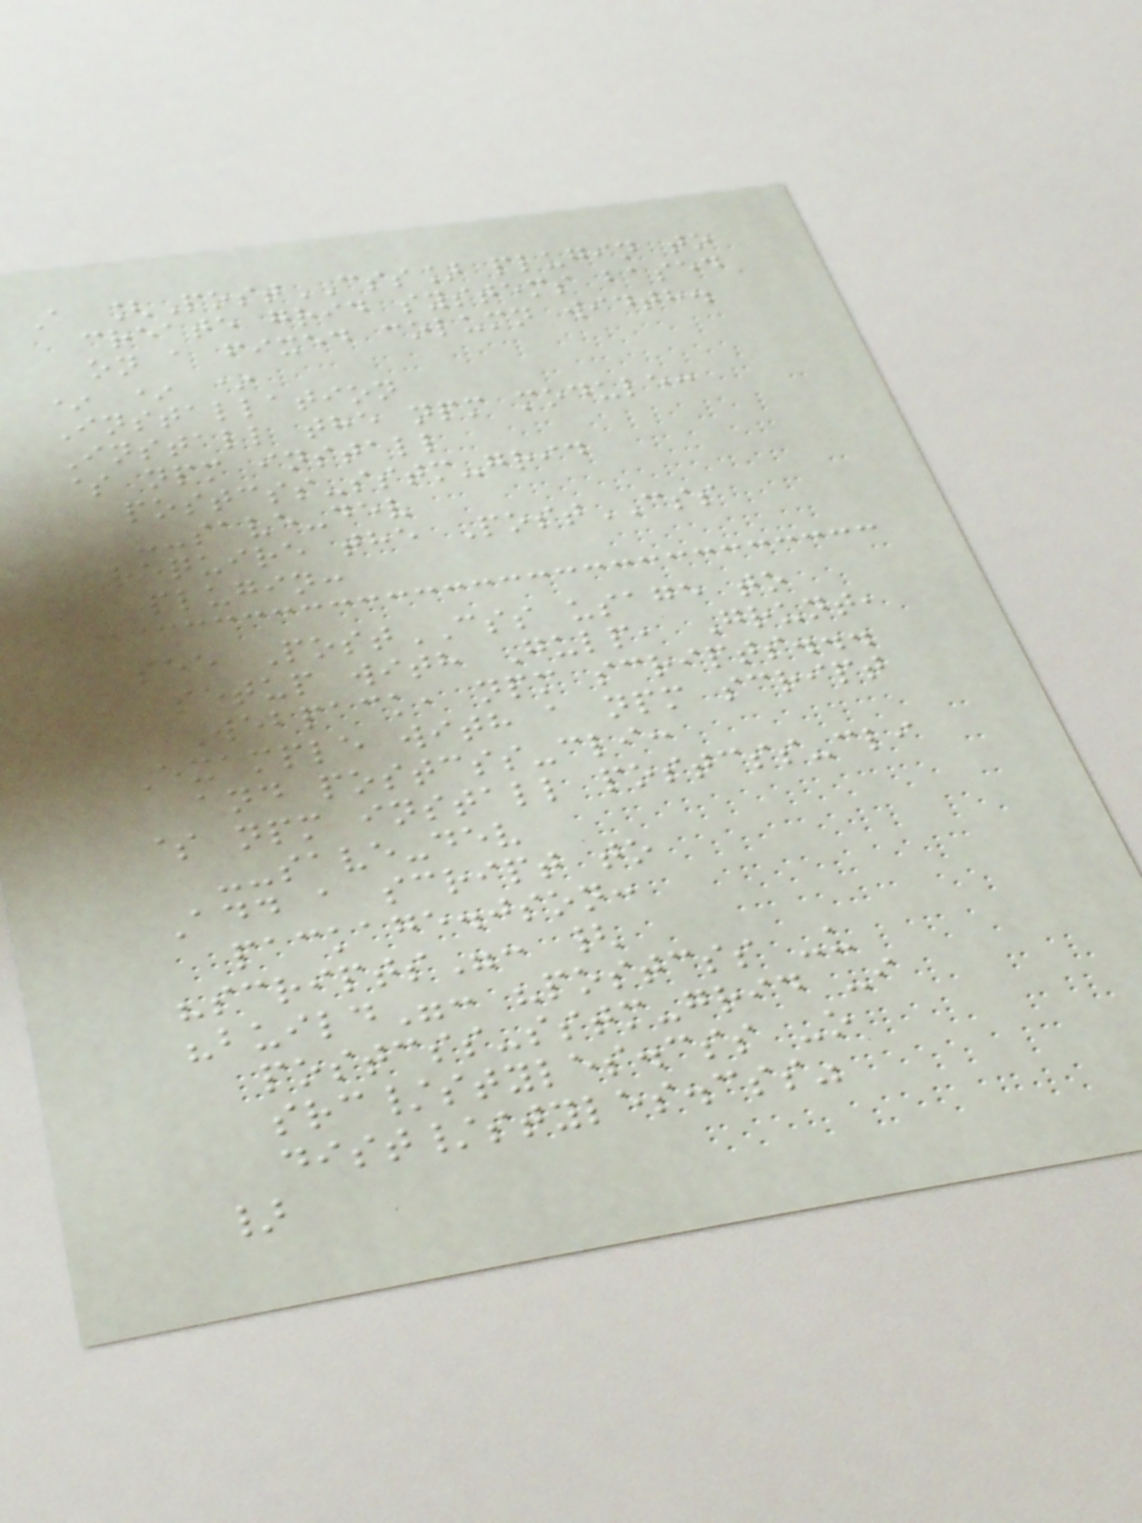A [PostCSS] plugin to
create grid systems based
on a fixed column width.
* * *
Installation
Install the npm module:
$ npm install
postcss-sstm-grid
--save-dev
Require the PostCSS
plugin:
See PostCSS usage to
setup with Gulp, Grunt,
Webpack, npm scripts...
Example with a npm script
and postcss-cli:
$ npm install postcss-cli
--save-dev
Add a script to
package.json:
"scripts": {
"build": "postcss -u
postcss-sstm-grid -i
src/styles.css -o
dist/styles.css"
}
